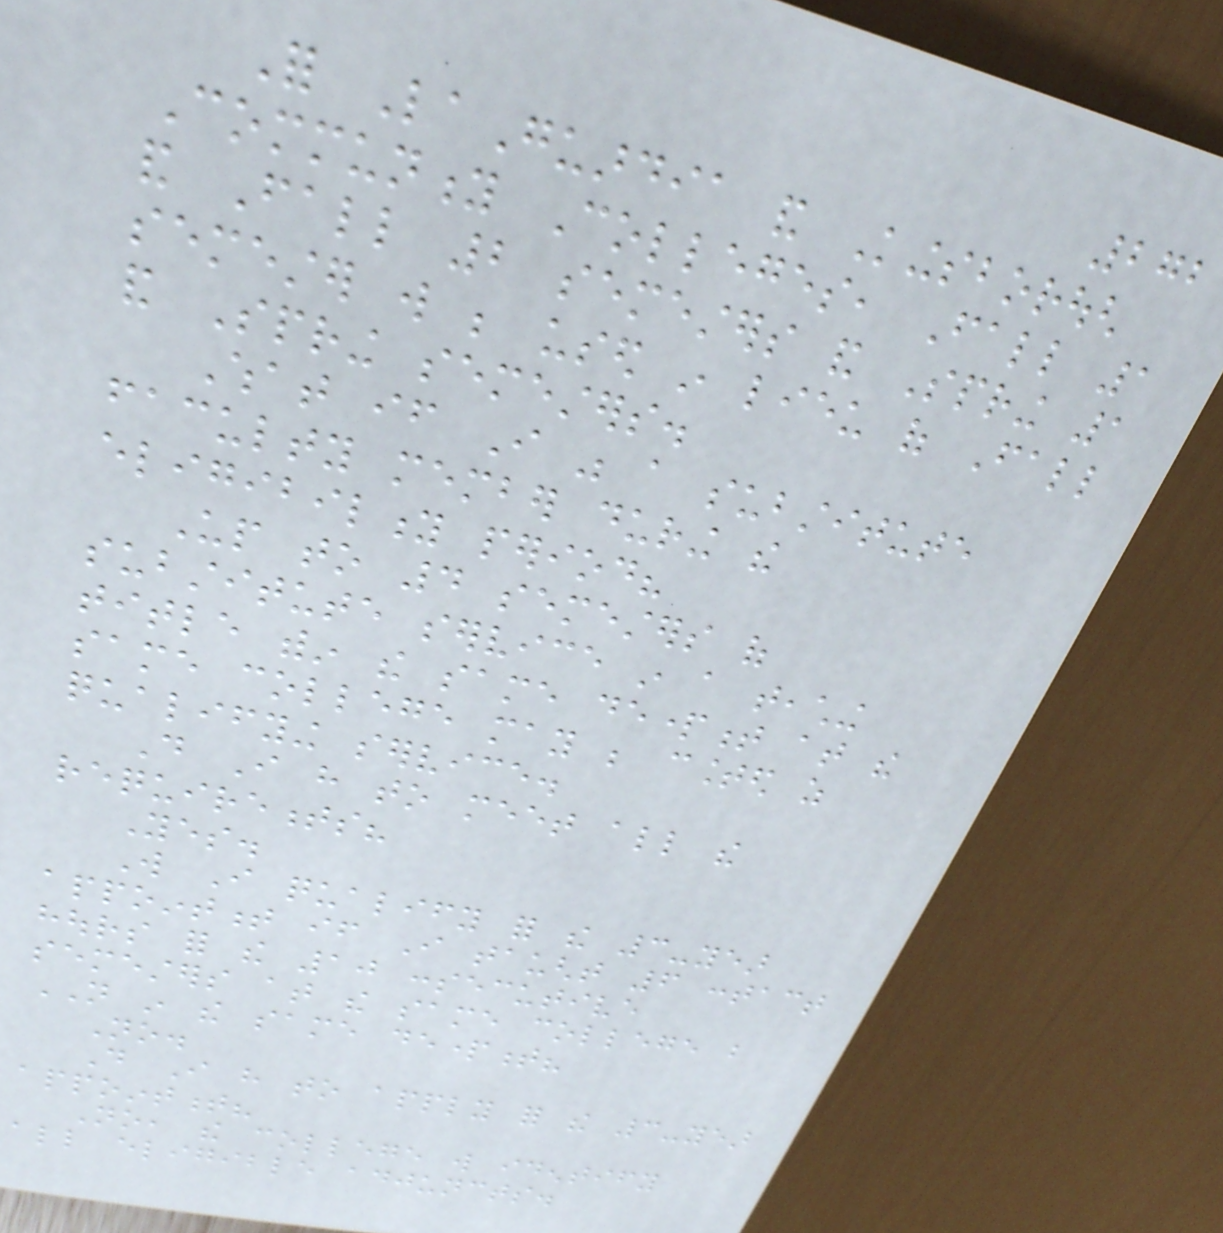272
For LaGuardia and Kingsborough
Community Colleges, Fall 1
and Fall 2 semesters and Spring 1
semester will be used in lieu of Fall
and Spring semesters.
What if I was a substitute
faculty member during the
eligibility period?
Up to 4 semesters of
substitute service in a teaching
title within the same department at the
same college may be counted as
qualifying service.
Do I have to meet all the
requirements?
Yes.
Will I qualify for the 3-year
appointment if I taught 6 contact
hours for the 10 consecutive
semesters at the same college but
NOT in the same department?
No.
Do I have to apply for the 3-year
appointment?
No, the college will identify
all eligible adjuncts.
